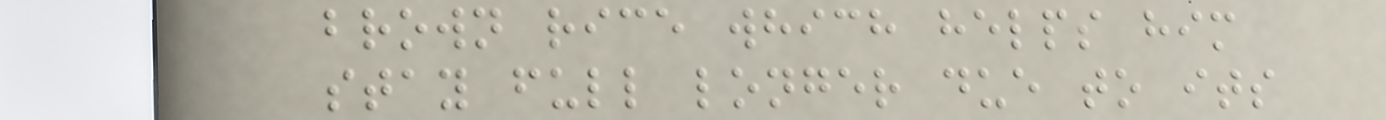brown rice which helps him
stay full longer due to its
